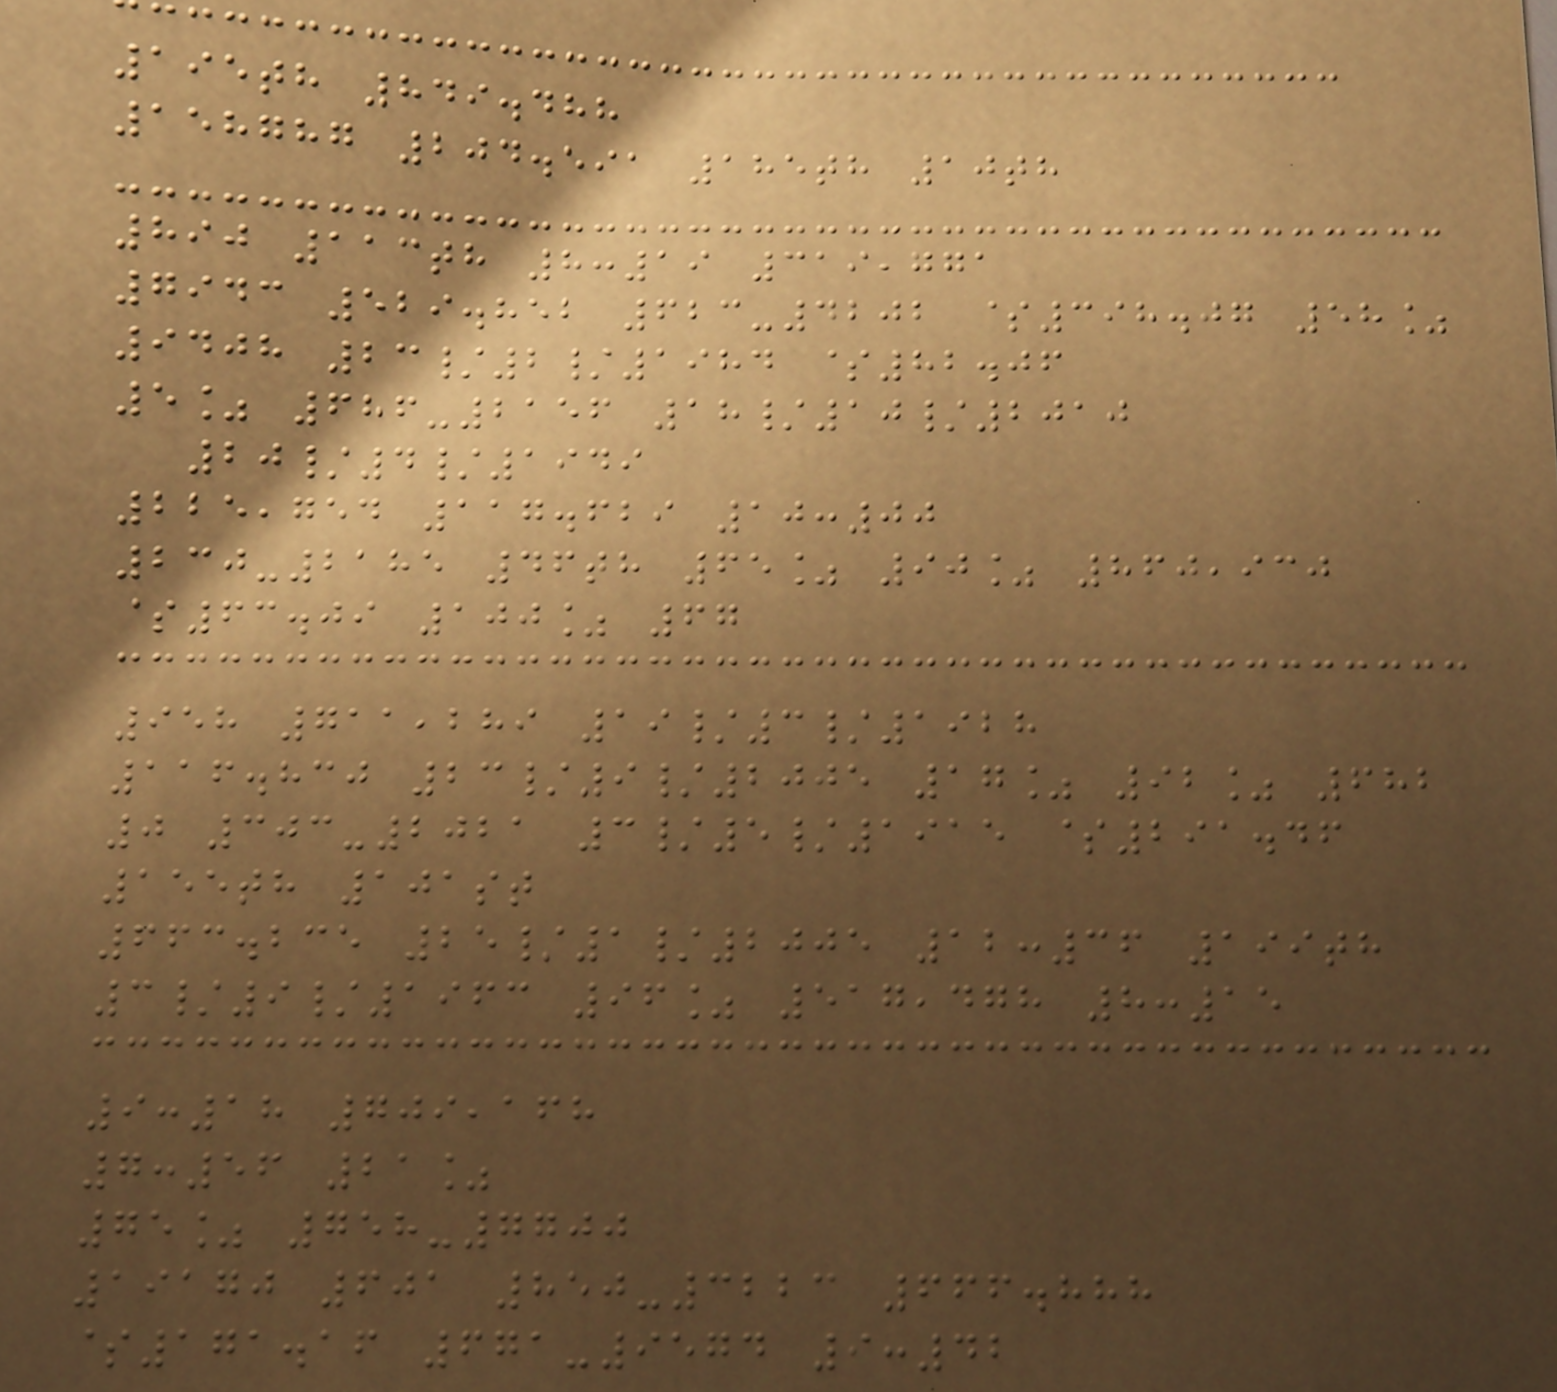195th 849.488
158787 204.591 185th 10th
890 113th 8:19 319,771
7943 529.852 623-4202 $398.07 58%
9408 23/2/1984 $82.06
5% 686-2156 18/10/2010
20/4/1949
225,754 117.629 10:00
230-2185 46th 65% 90% 860,930
$63.09 100% 67
958 711,289 19/3/1928
116.830 23/9/2005 17% 92% 682
0 303-2021 3/5/1915 $291.46
155th 101st
663.235 25/1/2005 12:36 199th
3/9/1963 96% 517,478 8:15
9:18 709,168
7:56 21%
75% 758-7700
19170 601 850-3223 666.888
$171.16 671-9574 9:42
